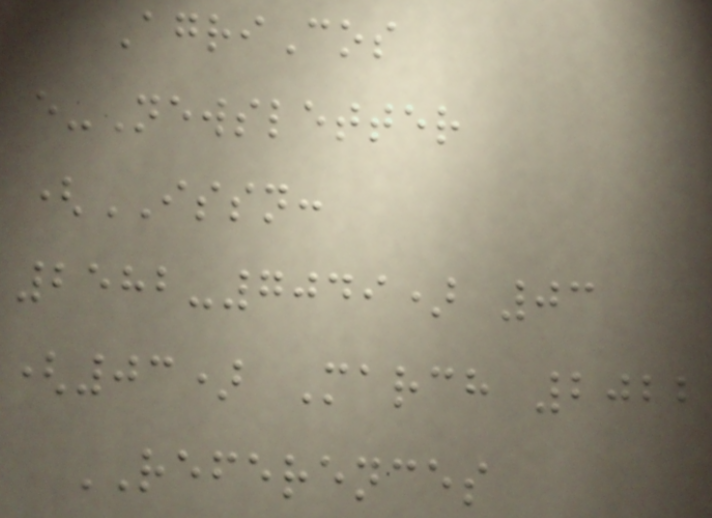AgriCos
e-Newsletter
(ISSN:
2582-7049) 03
(03) March 2022
REFERENCES
